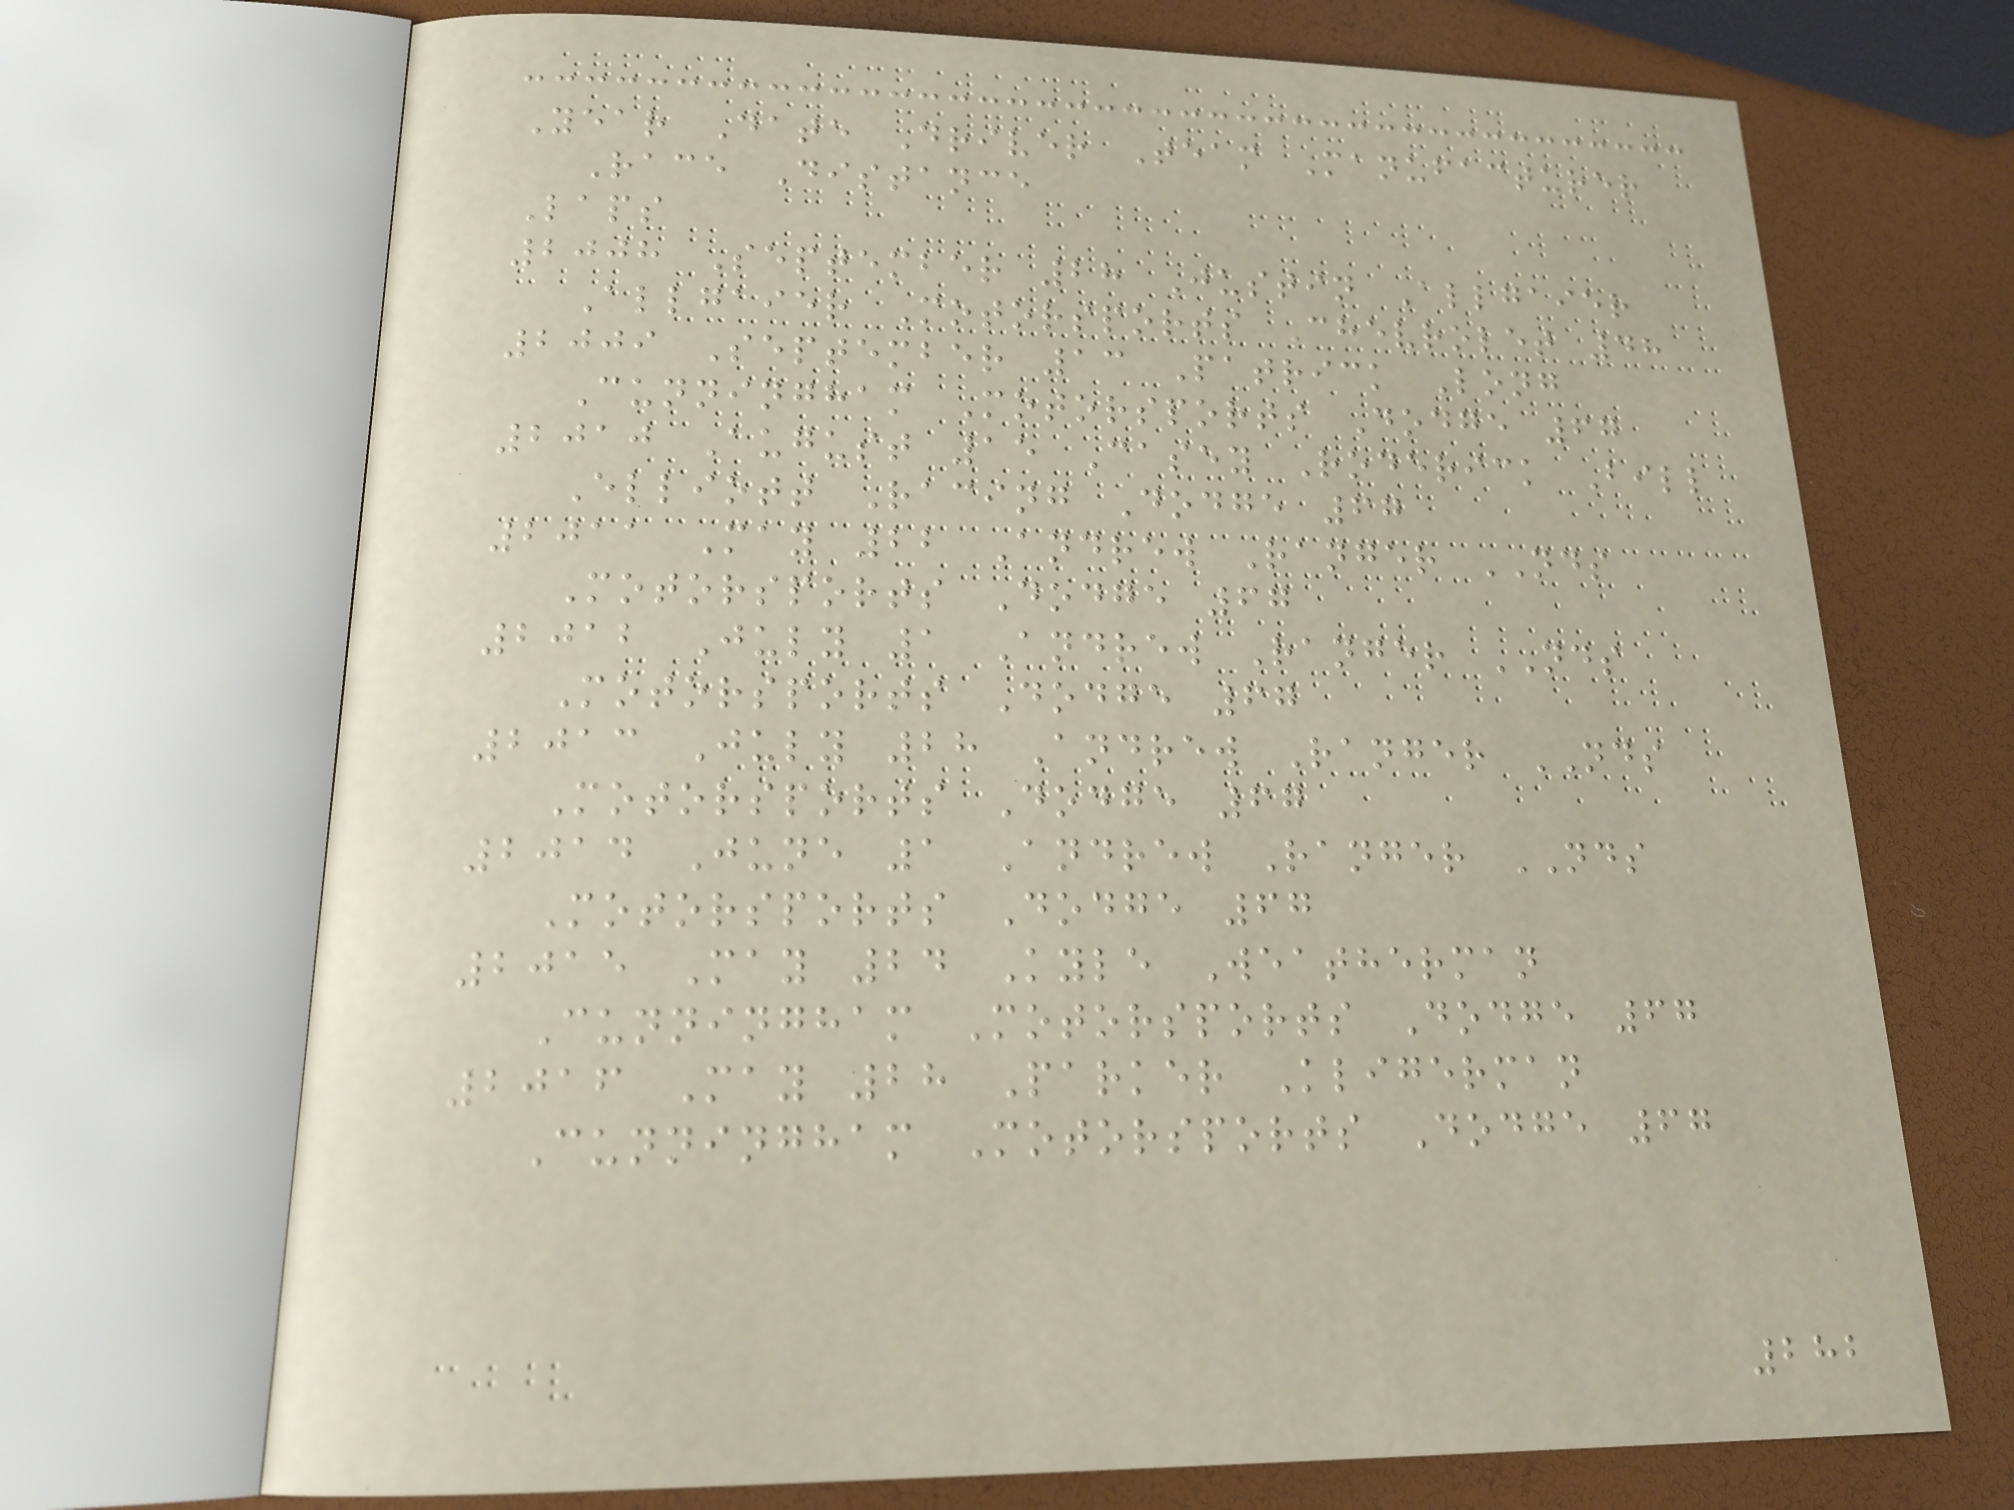Year Date Driver Team Manufacturer
Race Distance
Laps
2008 September 28 Justin Allgaier
Allgaier Motorsports Chevrolet 48
2009 September 13 Patrick Long
Cunningham Motorsports Dodge 67
2010 August 15 Casey Roderick Bill
Elliott Racing Dodge 67
2011 May 22 Andrew Ranger NDS
Motorsports Dodge 67
2012 July 1 Andrew Ranger NDS
Motorsports Dodge 67
2013 July 28 Andrew Ranger NDS
Motorsports Dodge 67
2014 June 1 Andrew Ranger NDS
Motorsports Dodge 67
2015 May 24 Kyle Weatherman
Cunningham Motorsports Dodge 67
2016 May 28 Parker Kligerman
Cunningham Motorsports Dodge 67
282
